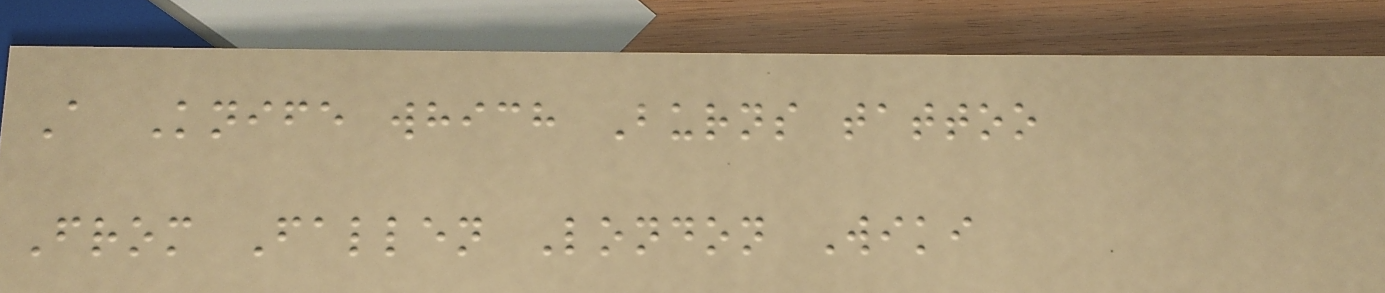A Knife which Burns tattoo
From Fallen London Wiki
